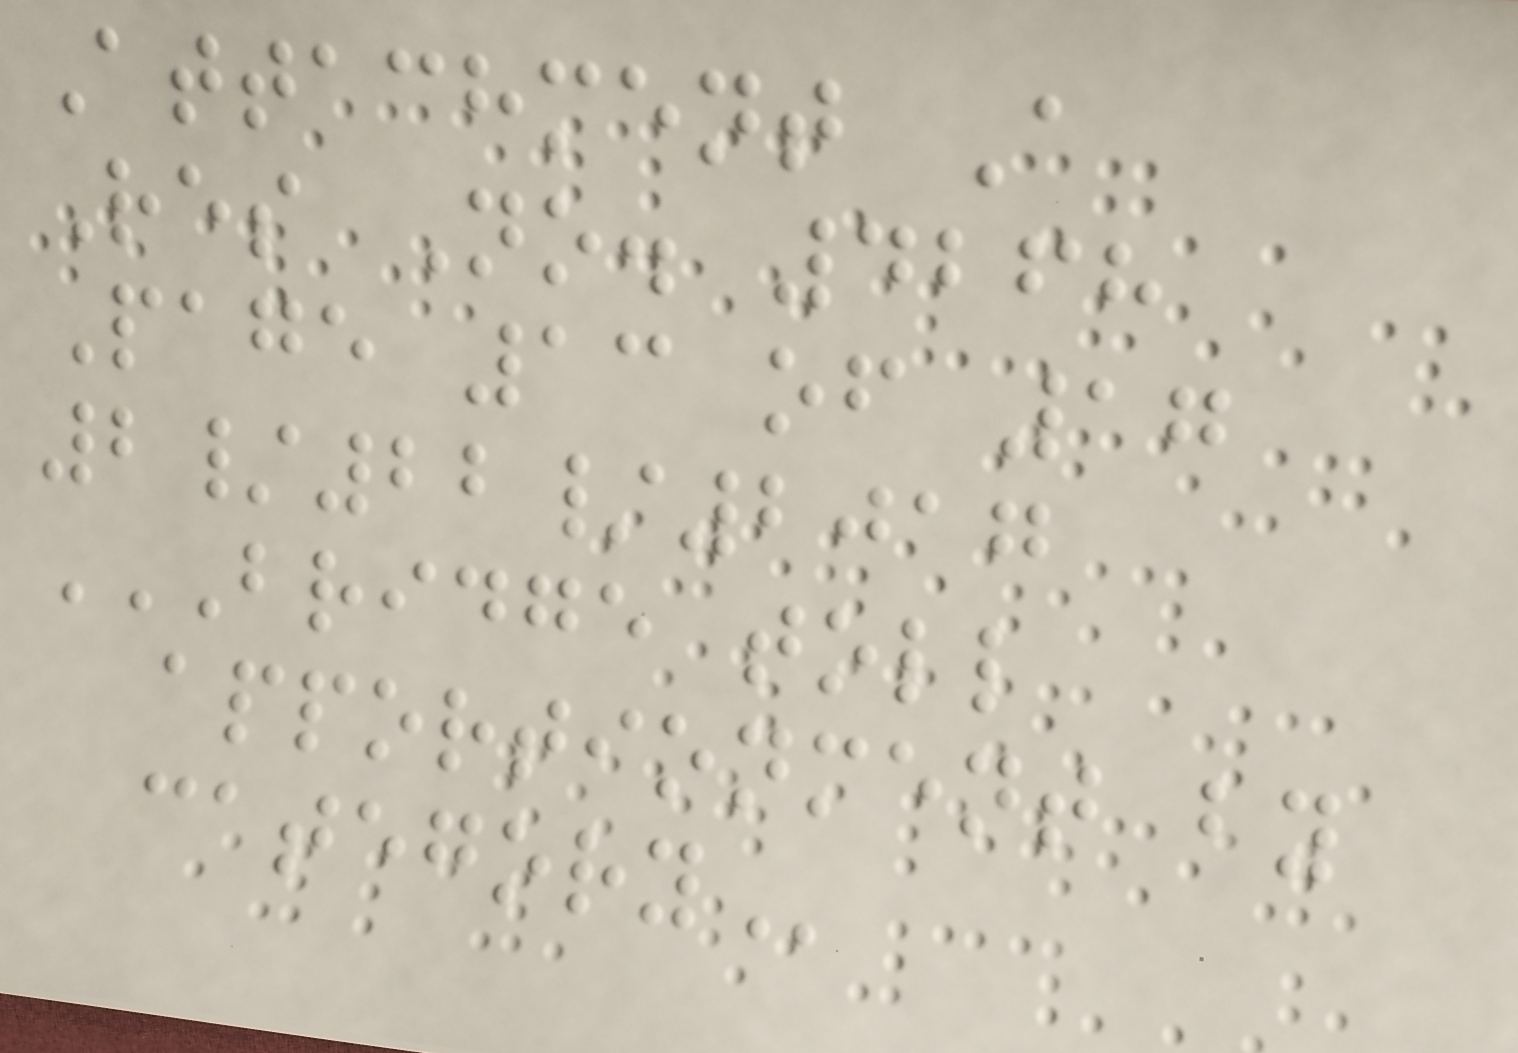Attachment A
Res No. 4268
Page 13 of 17
2/22/2017
BRIDGE TOLL
APPORTIONMENT BY
CATEGORY
